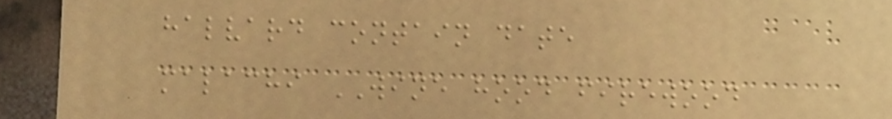halvard contain date
malachi WINE hood firewood
